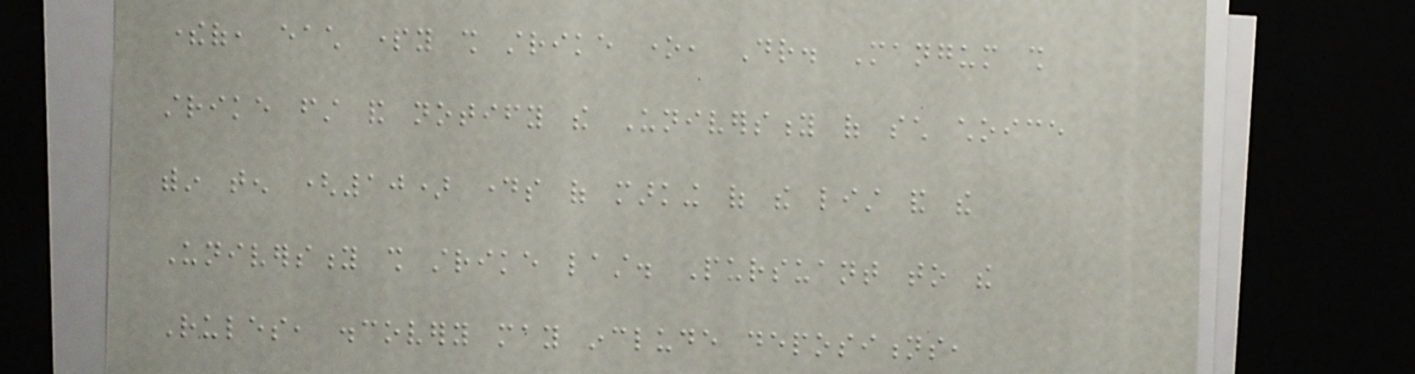thereof, each party shall strike one, Dr. Mangum shall
strike first and notify the University of such choice
within ten (10) days of marking of the list and the
University shall strike last. Pursuant to the
Rules, discovery may include depositions,
